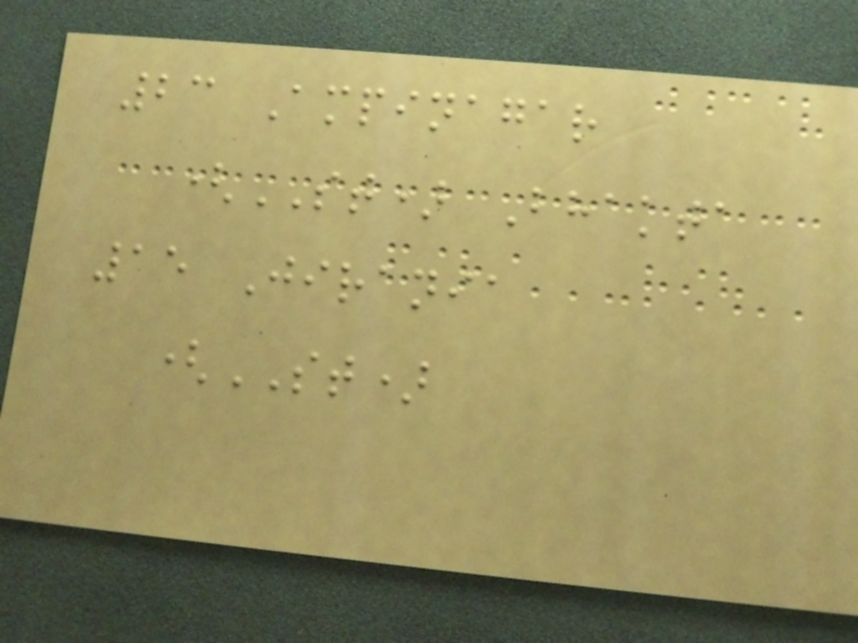23 Ampinagar
(ST) Bhakta
15 Jirania
(ST)
